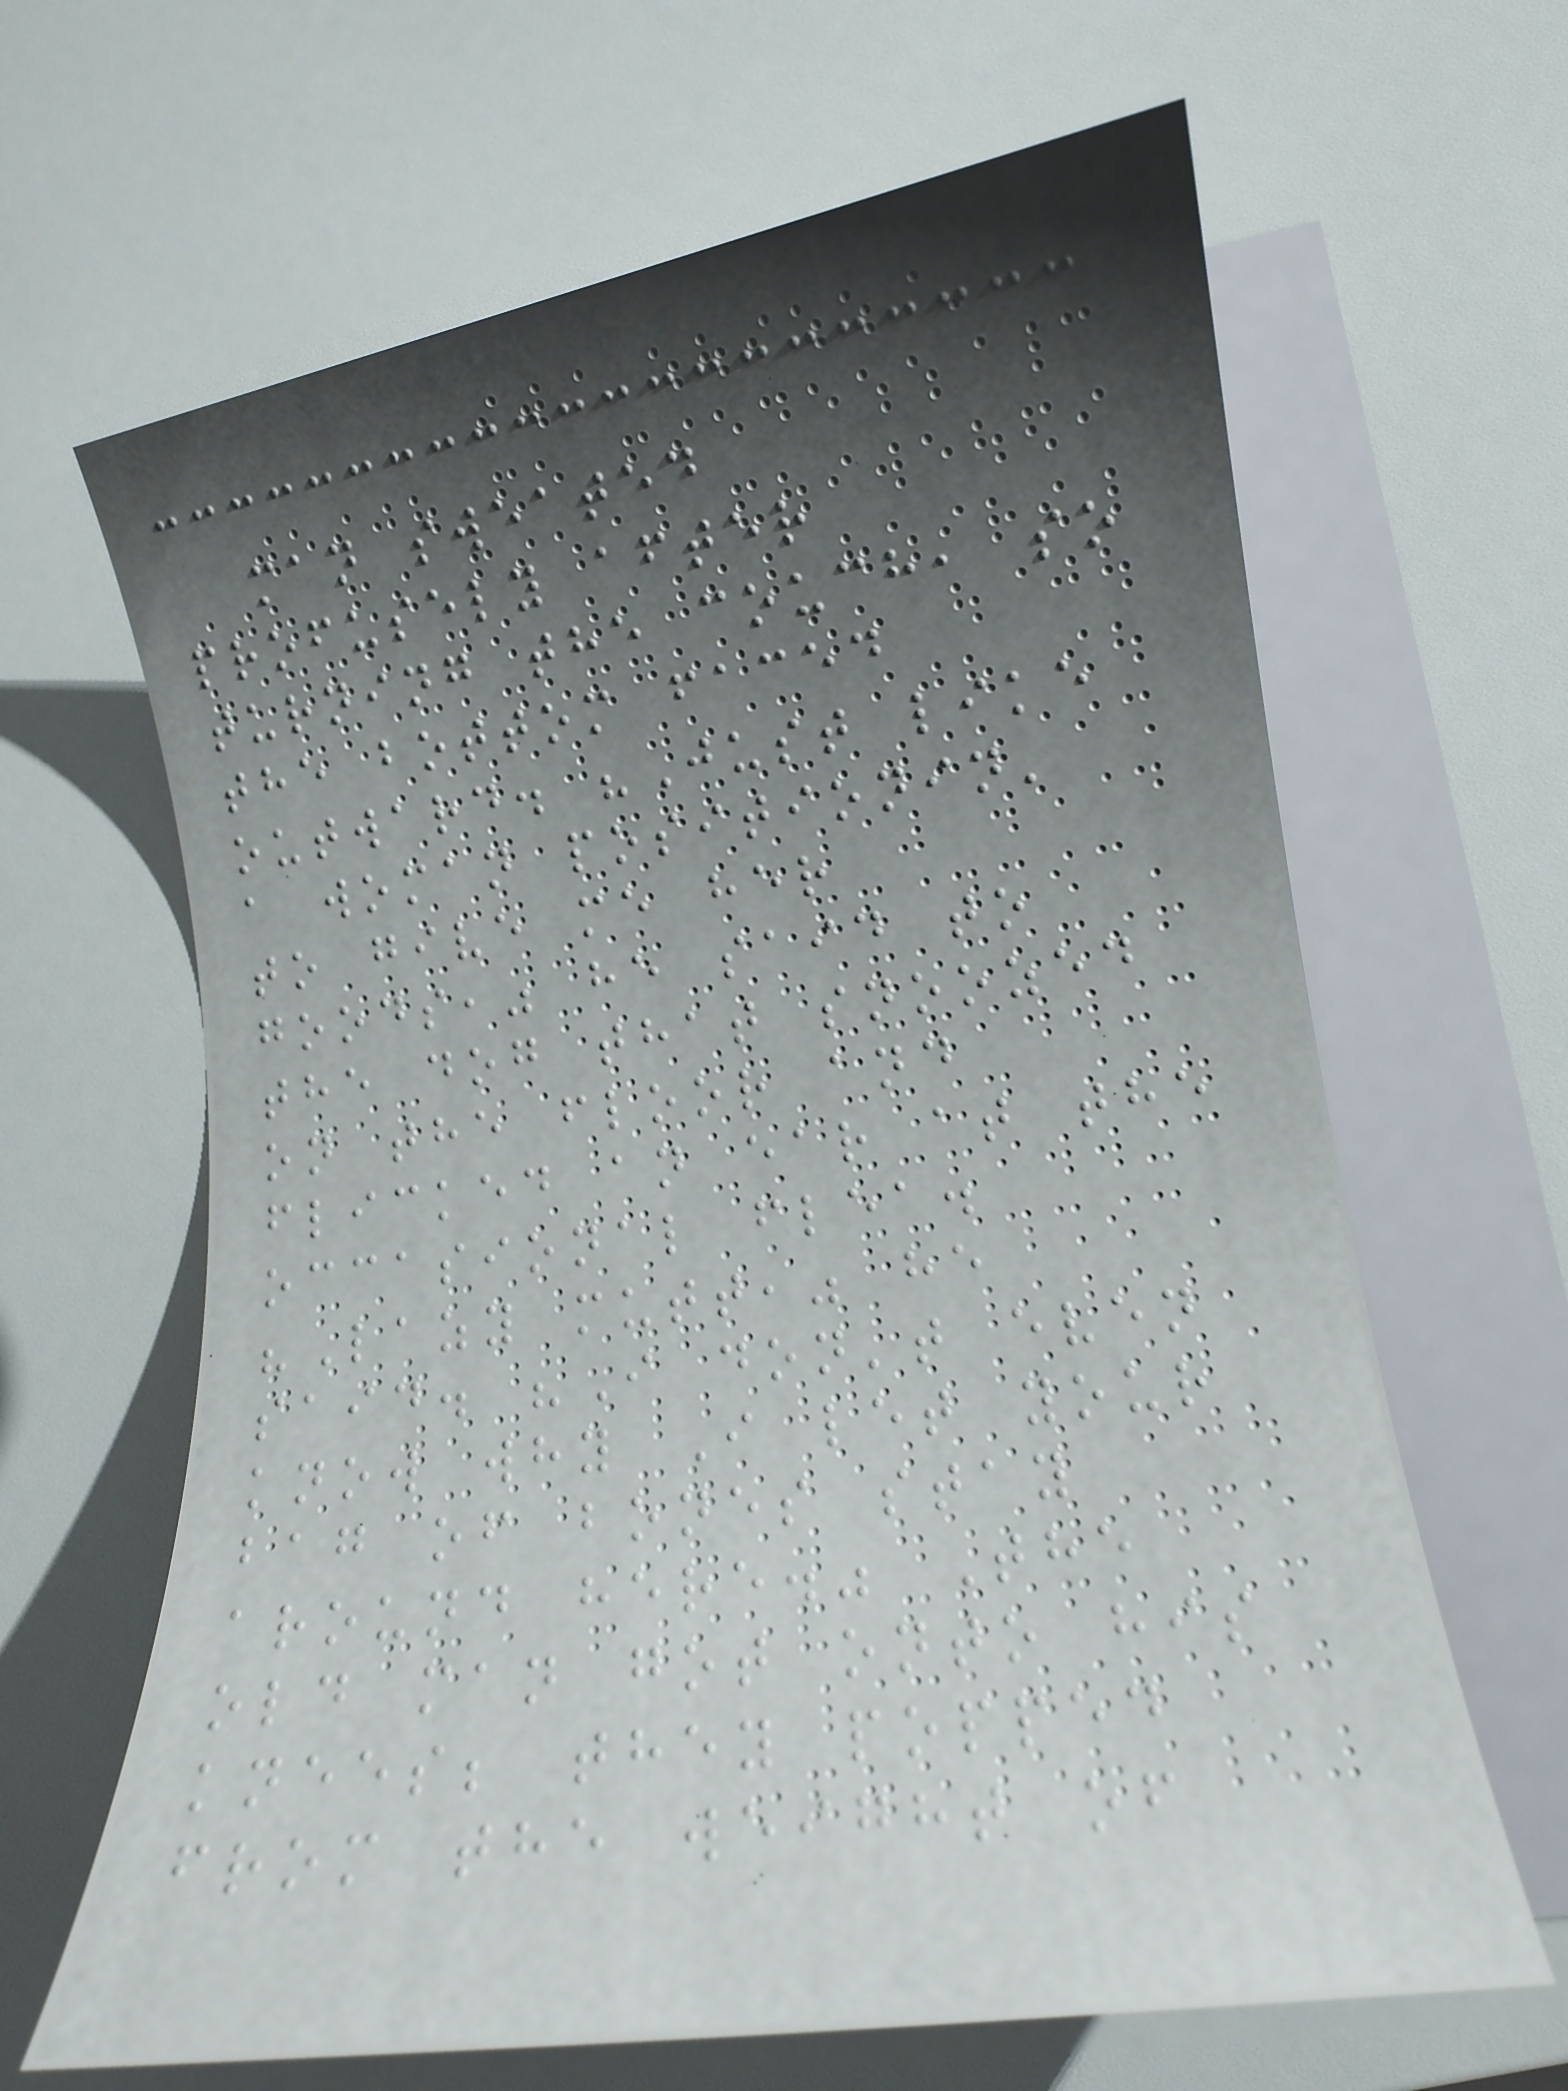man sweated
profusely after
turning the couch, so
the bottom faced
outward. "Just like
a woman positionin'
to give me her
goods," he said to
the dog that snoozed
on the floor and
flicked an ear at the
occasional flea.
"Lazy mutt," he
said. "I don't even
know why I let your
bag of bones stay
around here." The
old man got onto his
knees; they popped
from the weight of
